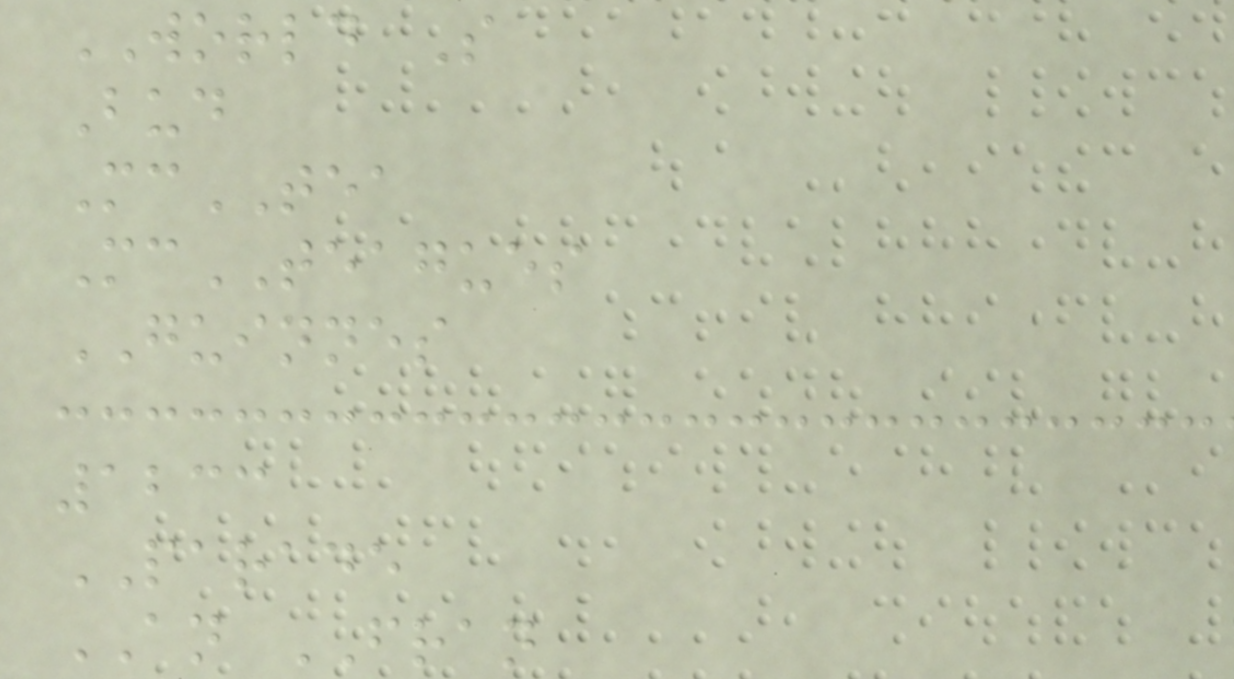WORLD S
Bud
McTEA
McTEAGUES
GUINNES
1233
PARADE
AN FRAN
